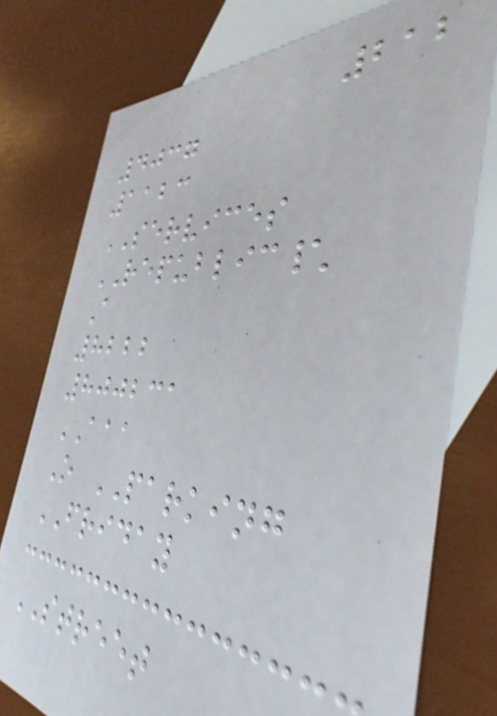212
4037
1123
SERVICES
REPUBLIC\
A
8222
800231
AAA
O PARKING
FRIDAY
STREET
